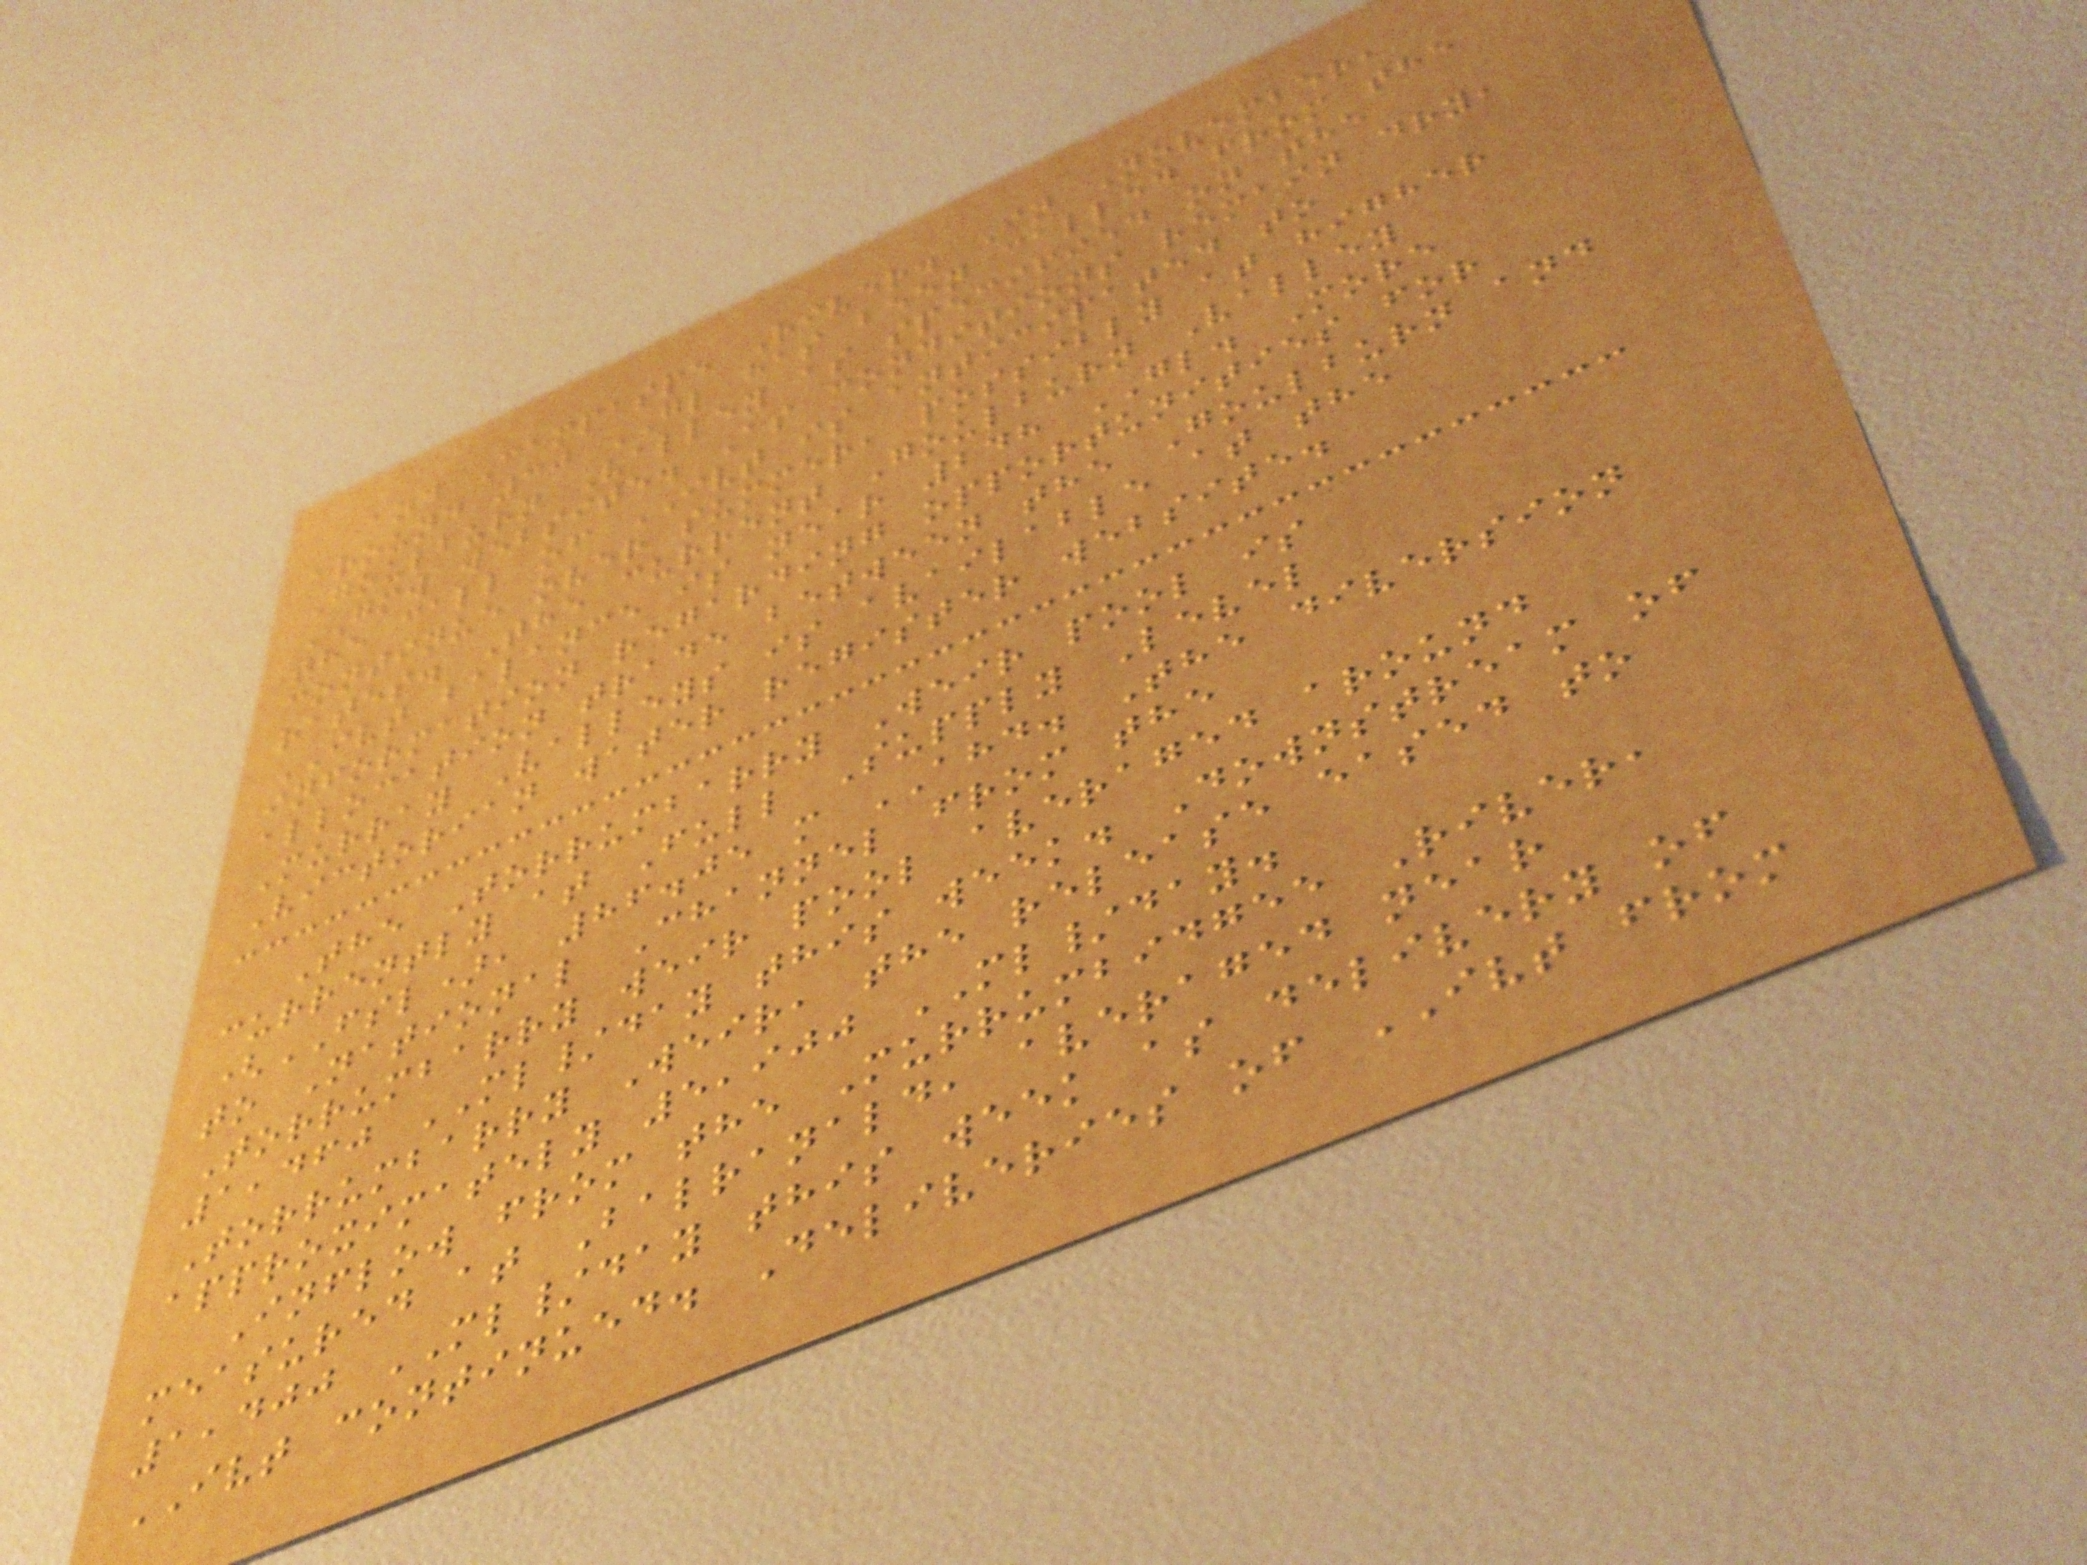and Campaspe River. In November,
around 30 GL has been called from the
Goulburn Valley as specified on the
GMW website. As conditions remain dry,
the call of IVT is anticipated to
continue over summer, possibly at higher
rates. The current Goulburn Valley
IVT balance is near 248 GL. More
information regarding opportunities for
allocation trade between the Goulburn and
Murray Valleys is available at the
Victorian water register website.
The Torrumbarry Weir pool is
currently at Full Supply Level
(FSL), 86.05 m AHD. The diversion
to National Channel from the
Torrumbarry weir pool averaged around
1,460 ML/day this week. Downstream of
Torrumbarry Weir, the release eased to
approximately 5,900 ML/day.
Inflow from the Murrumbidgee River,
measured at Balranald, averaged near
1,400 ML/day this week as delivery of
IVT continued. Deliveries of IVT from
